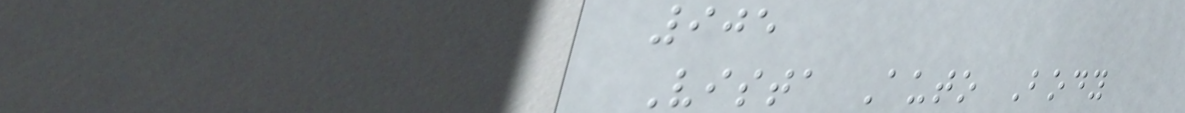905
Vista Auto Body
